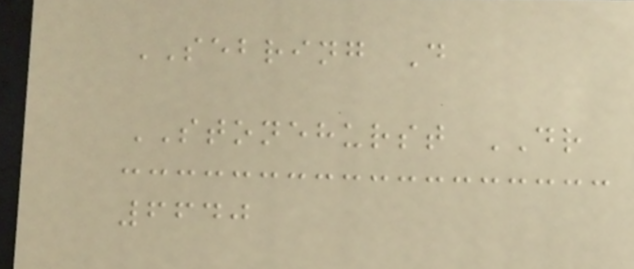SEBRING D
STONEHURST DR
6640
